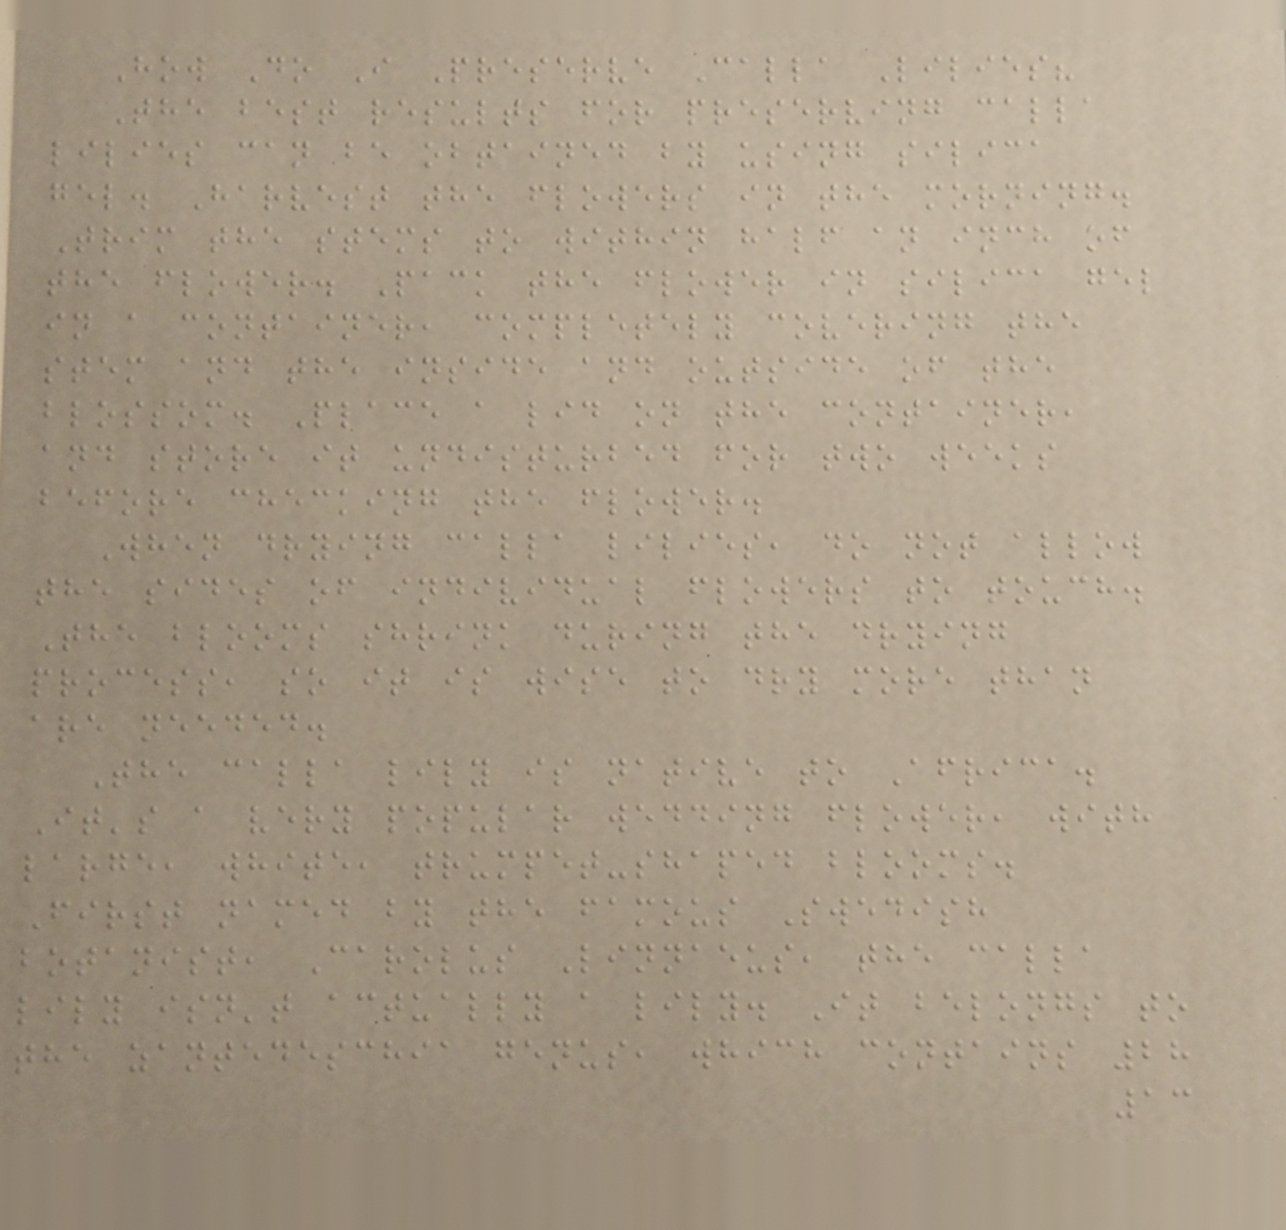How Do I Preserve Calla Lilies?
The best results for preserving calla
lilies can be obtained by using silica
gel. Harvest the flowers in the morning.
Trim the stems to within half an inch of
the flower. Pack the flower in silica gel
in a container, completely covering the
stem and the inside and outside of the
blossom. Place a lid on the container,
and store it undisturbed for two weeks
before checking the flower.
When drying calla lilies, do not allow
the sides of individual flowers to touch.
The blooms shrink during the drying
process, so it is wise to dry more than
are needed.
The calla lily is native to Africa.
It's a very popular wedding flower, with
large, white, trumpet-shaped blooms.
First named by the famous Swedish
botanist, Carolus Linnaeus, the calla
lily isn't actually a lily. It belongs to
the zantedeschia genus, which contains 28
13
